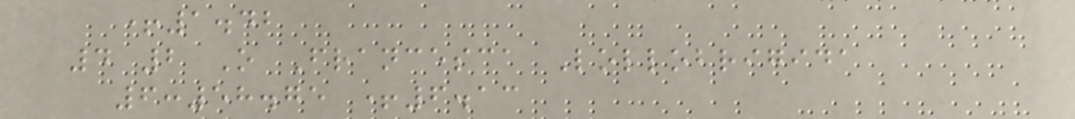+1.42
4 2 O Francesca Lollobrigida
6:58.75 +6.13
